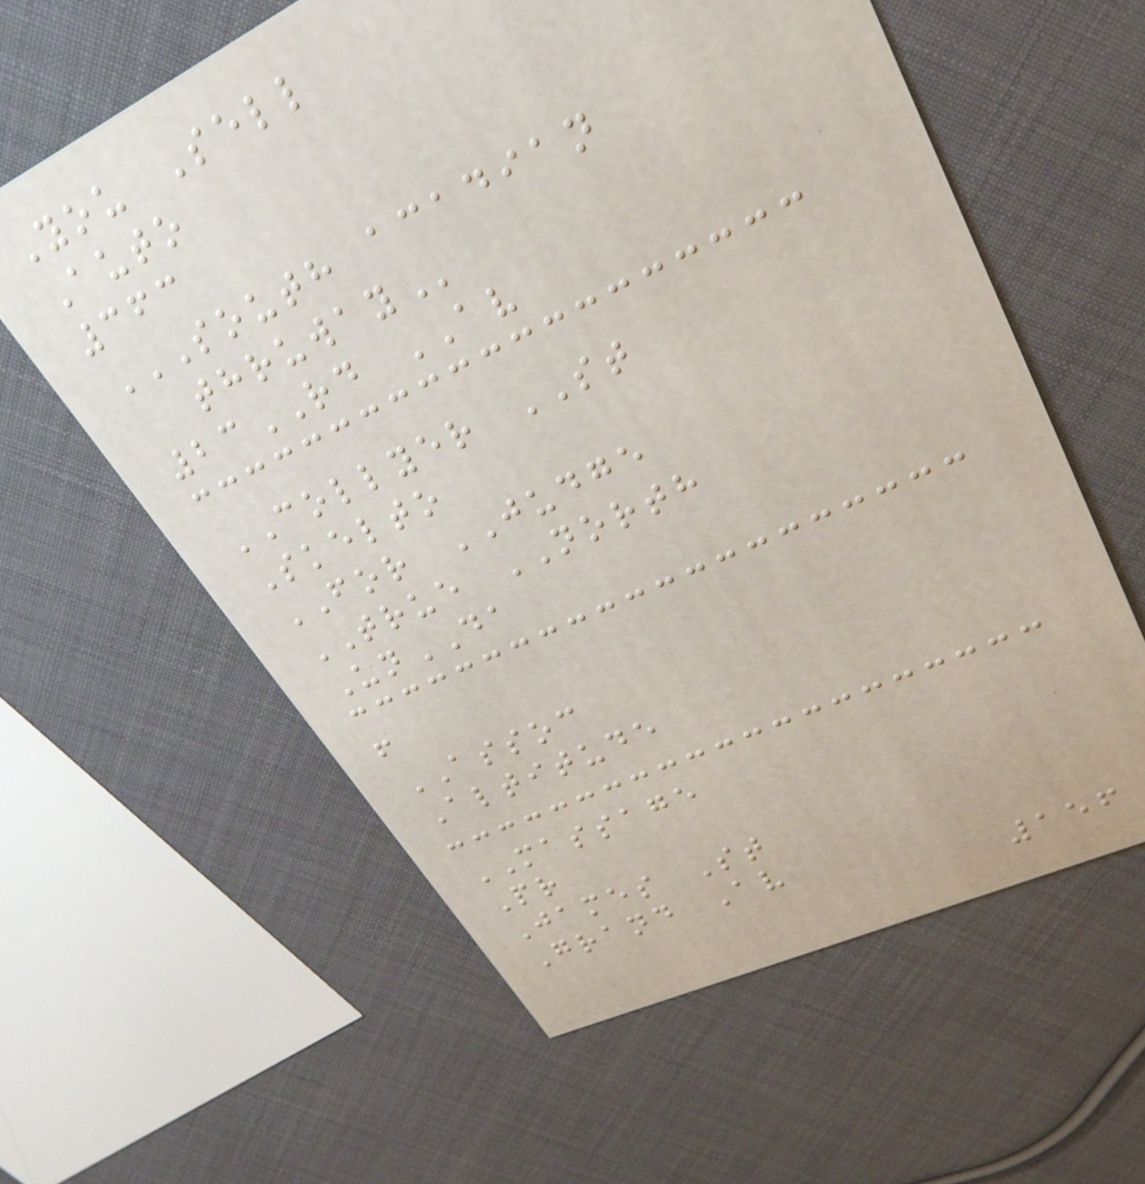You Sell
Auto
363
SOUTH ACADIAN
THRUWAY
23RD AV
COLLYER ST
Skelto
FOR JUDGE
TRUE NORTH
UnDA
f
ASSOC
Altitude
MASSAGE
Pr
James St
Grand Av
156
